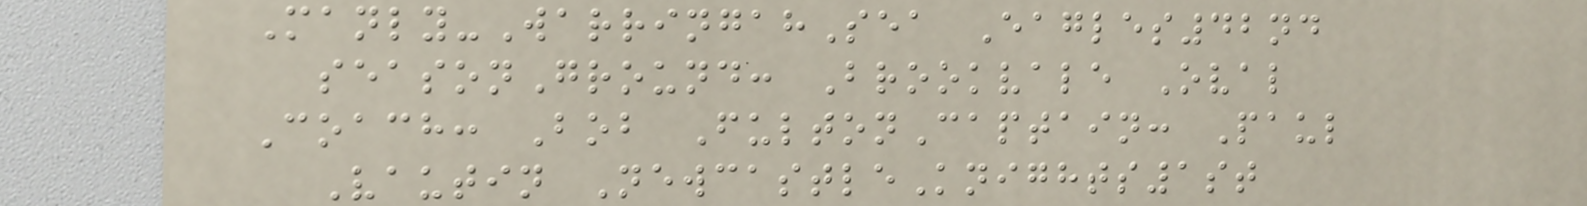Manly-WarringahSea Eagles42nd
seasonGround: Brookvale Oval
Coach: Bob FultonCaptain: Paul
Vautin NewcastleKnights1st
